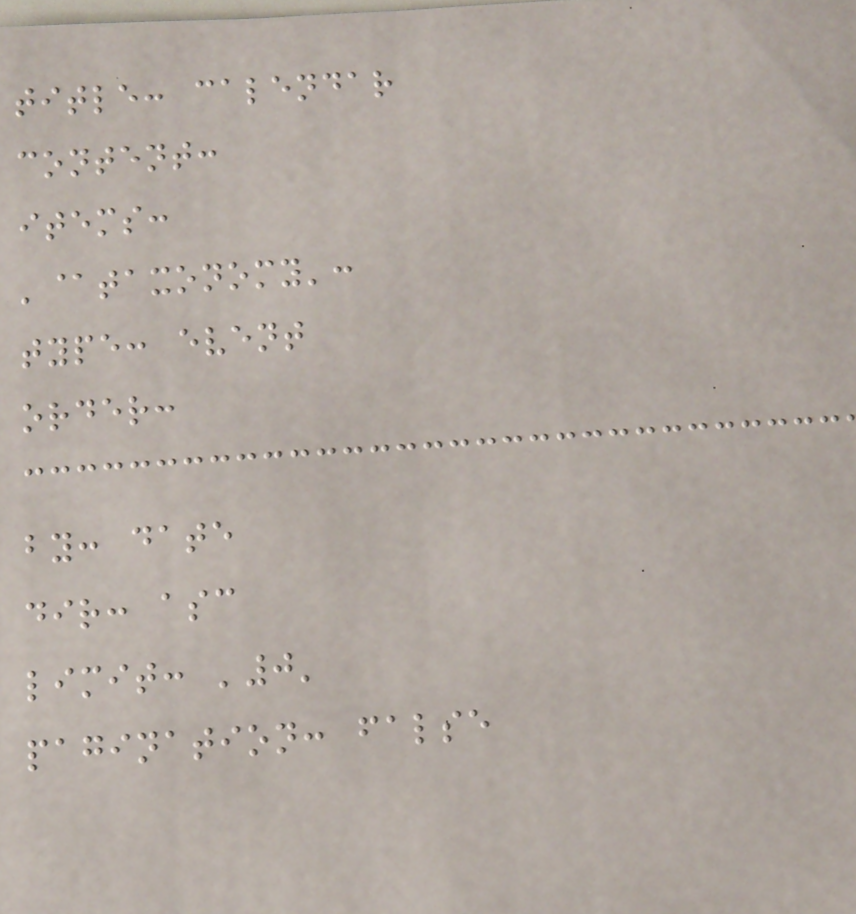title: calendar
content:
items:
'@taxonomy':
type: event
order:
by: date
dir: asc
limit: '0'
pagination: false
